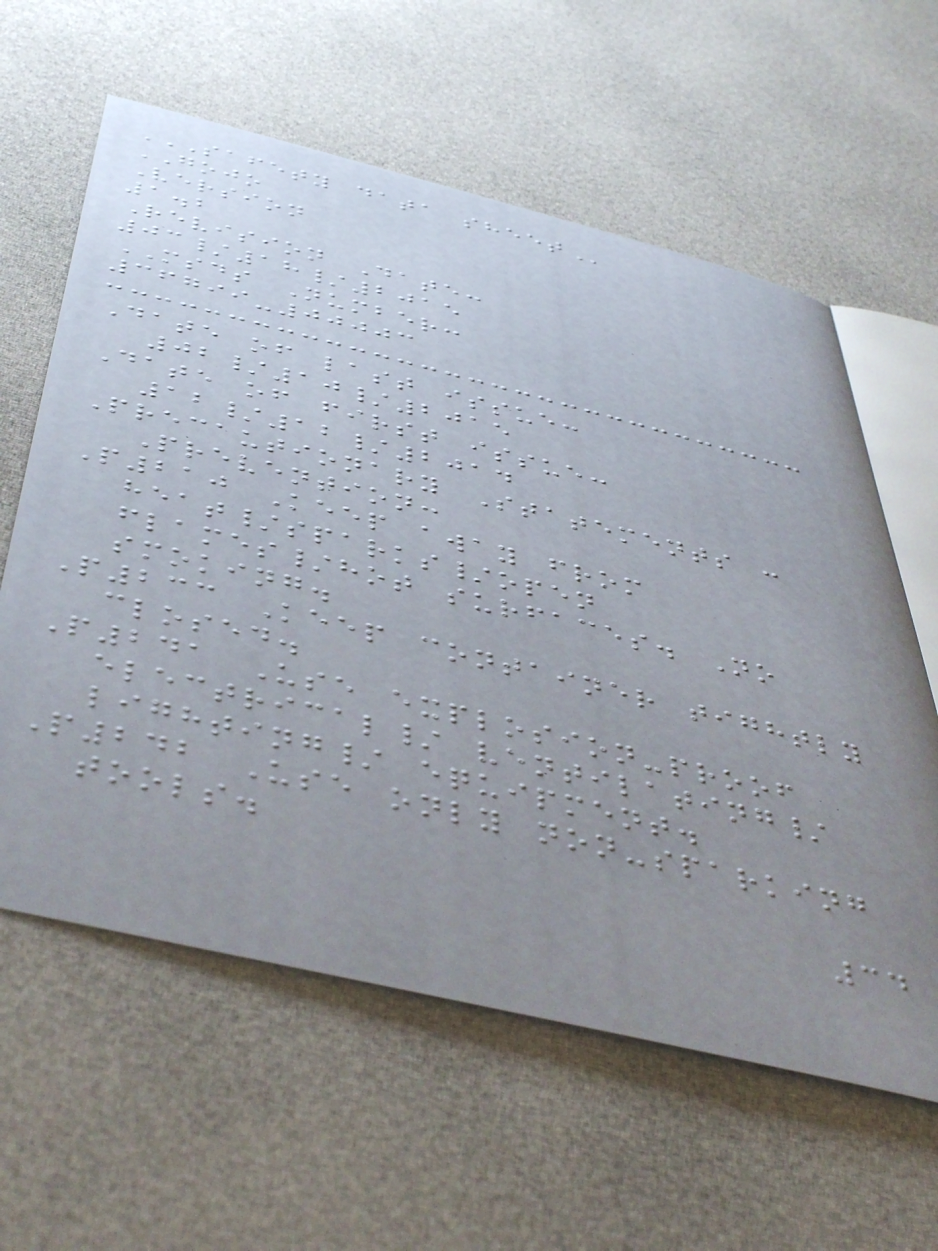SAFETY DATA SHEET
GOJO
Version
1.2
Revision Date:
03/18/2015
MSDS Number:
36799-00003
Date of last issue:
02/10/2015
Date of first issue:
12/12/2014
Precautionary Statements :
Prevention:
P210 Keep away from
heat/sparks/open
flames/hot surfaces. No
smoking.
P233 Keep container tightly
closed.
P241 Use explosion-proof
electrical/ ventilating/
lighting/ equipment.
P242 Use only non-sparking
tools.
34
